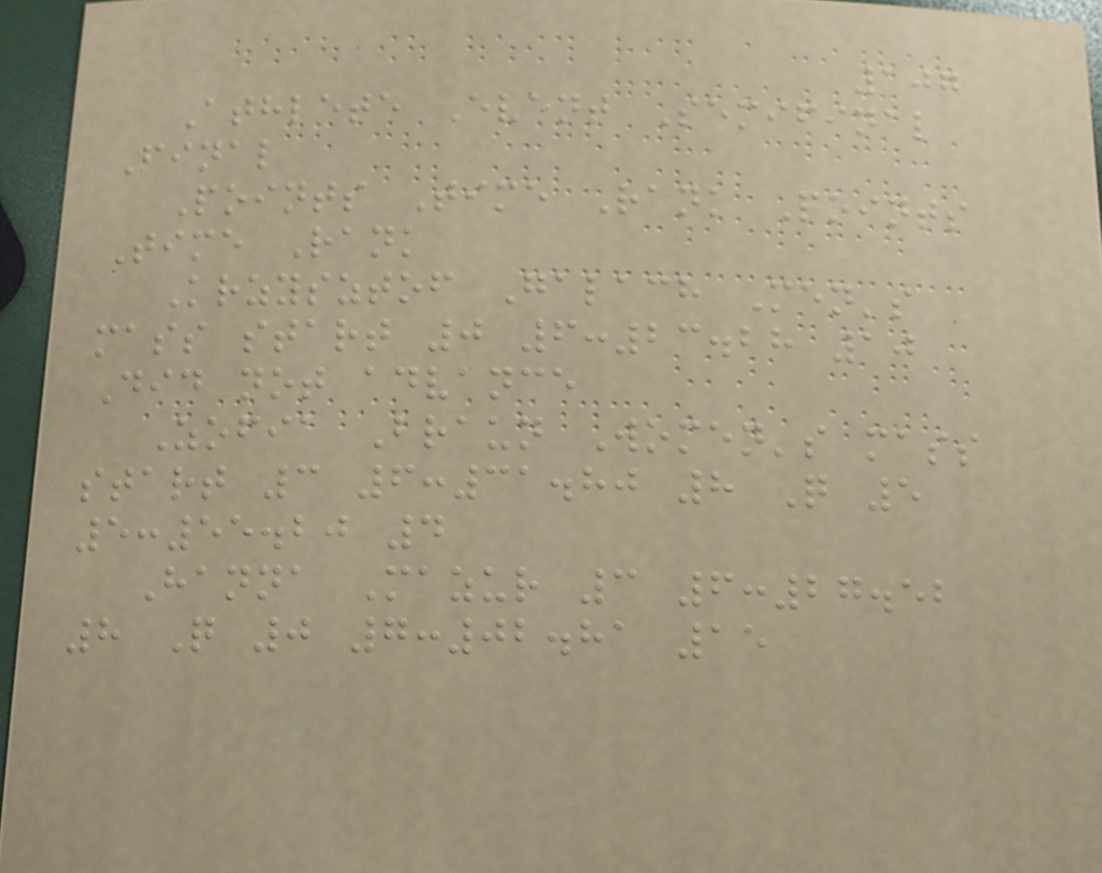107
Athlete Event Semifinal
Final
Points Time Rank Points
Time Rank
Krzysztof Galach Men's
mass start 0 6:23.28 10
Did not advance
Zofia Braun Women's mass
start 3 6:31.80 8 Q 5
5:55.20 4
Hanna Mazur 3 6:27.52
8 Q 0 7:02.81 15
